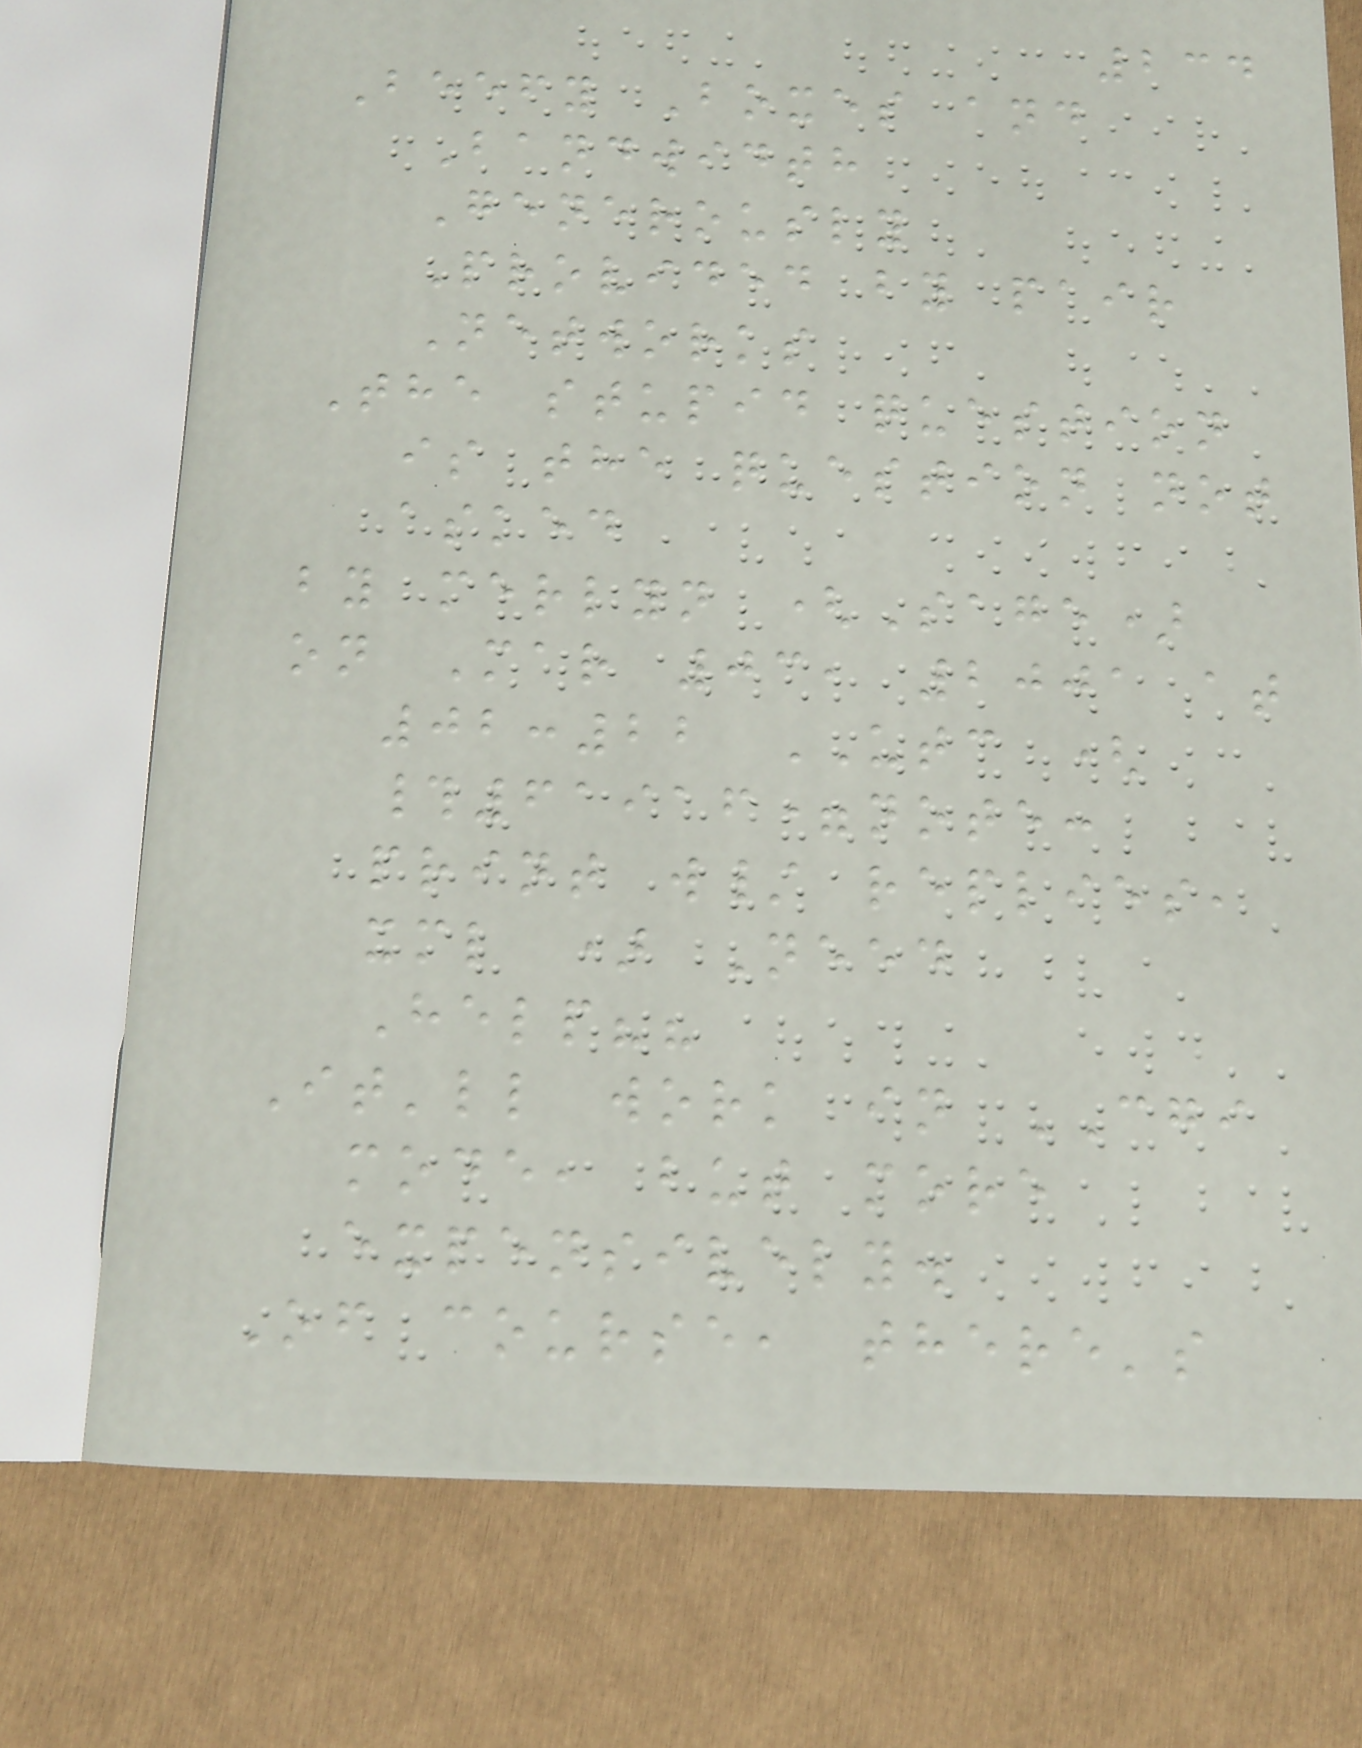234
Beefy Boxes and
Bandwidth
Generously
Provided by pair
Networks
The stupid question
is the question not
asked
by merlyn (Sage)
on Mar 03, 2001 at
02:22 UTC (
#61916=note:
print w/ replies,
xml ) Need
Help??
It'll work in CGI
mode, but more
expensively.
Of course, there's
